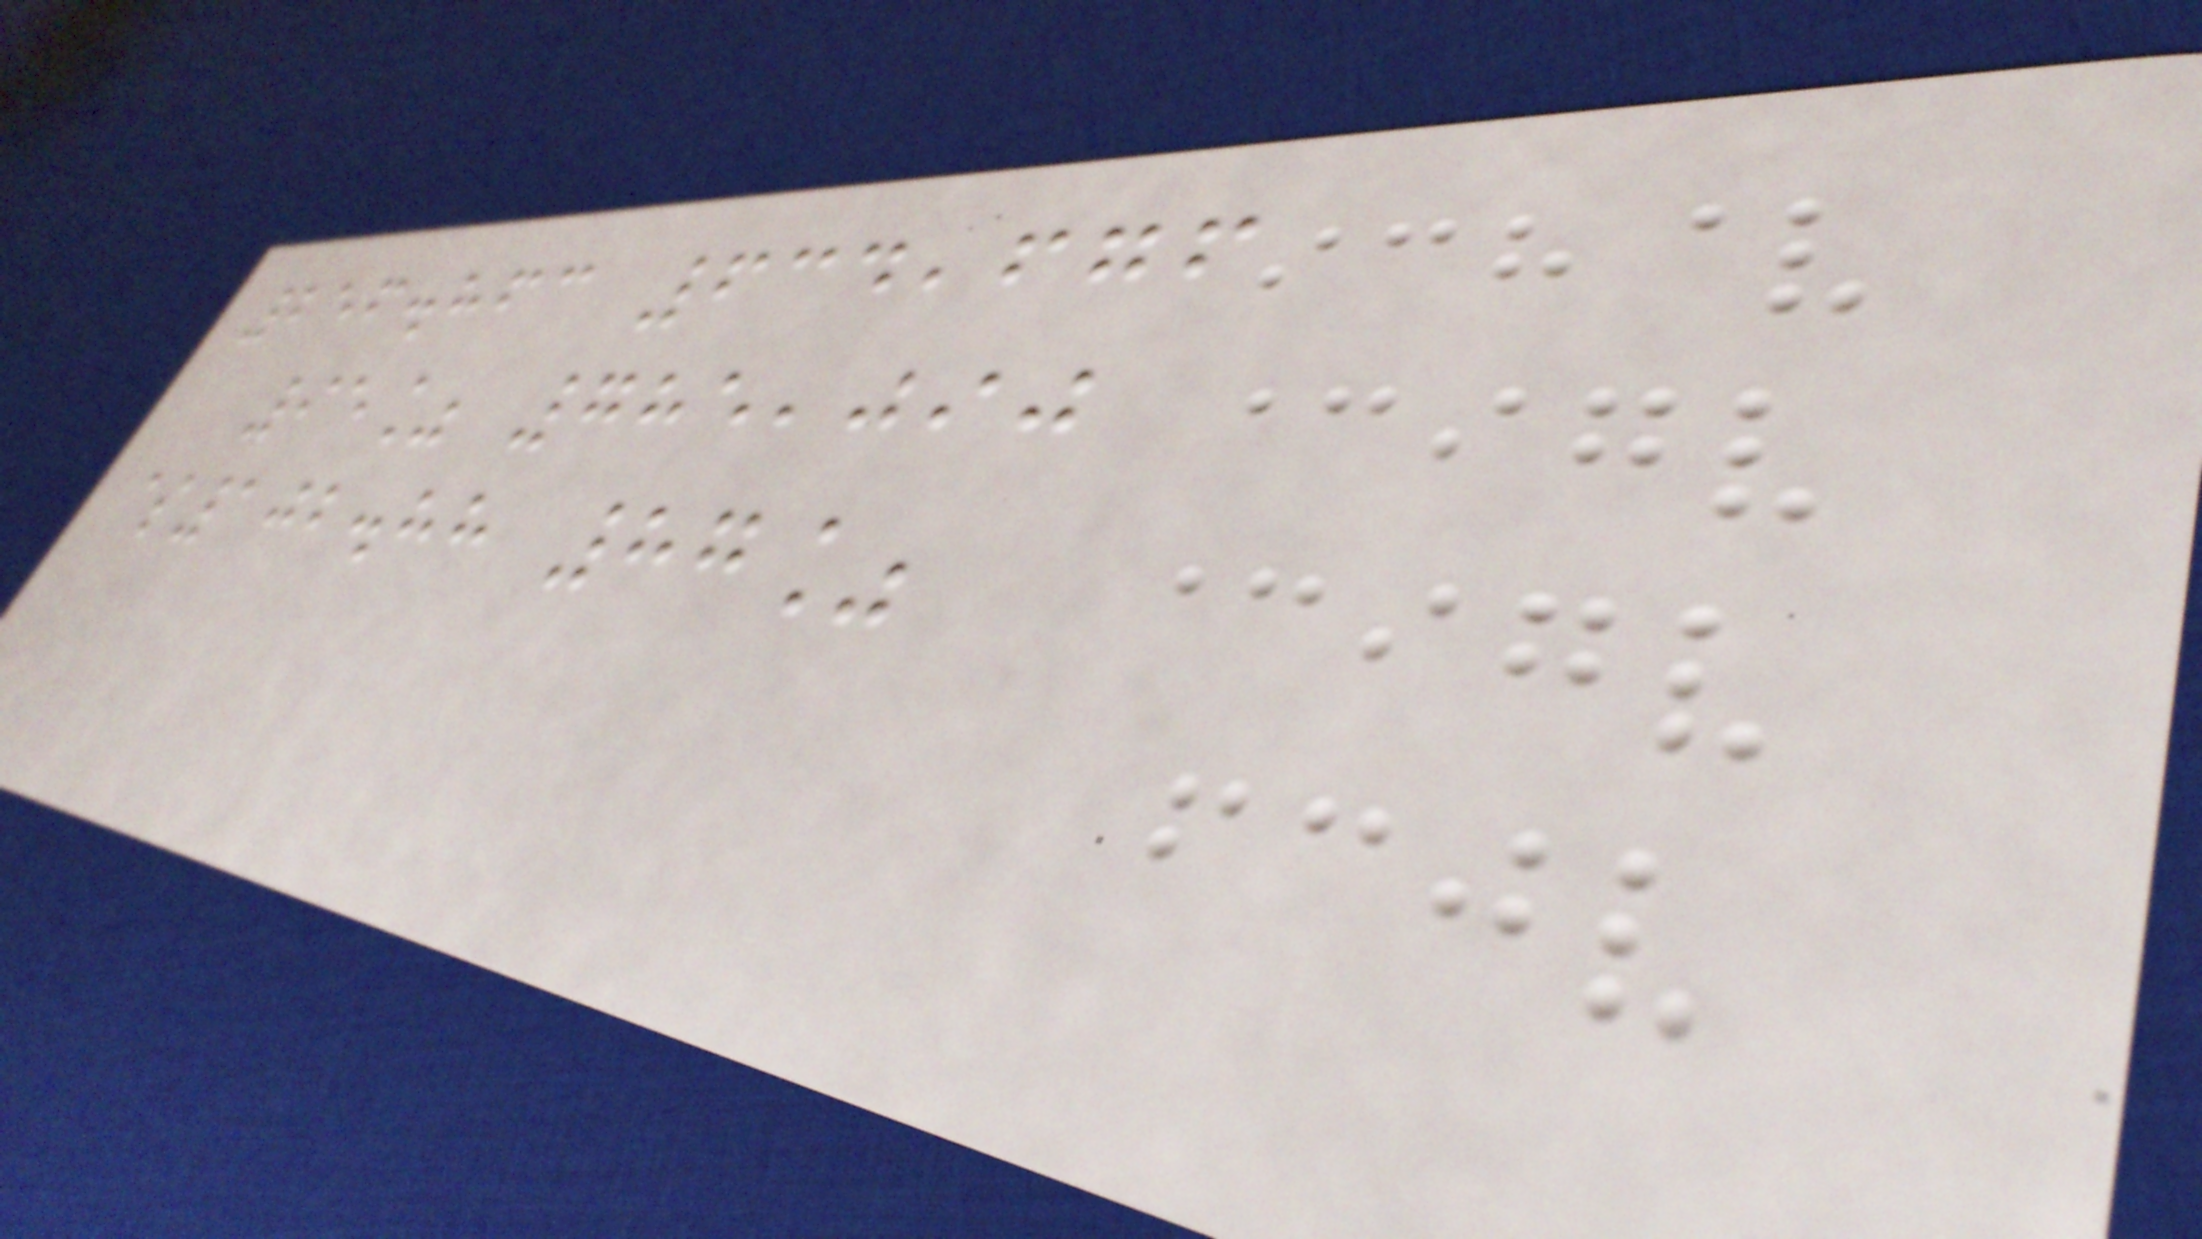256.863 634,676
95% 785,090
$102.88 87%
